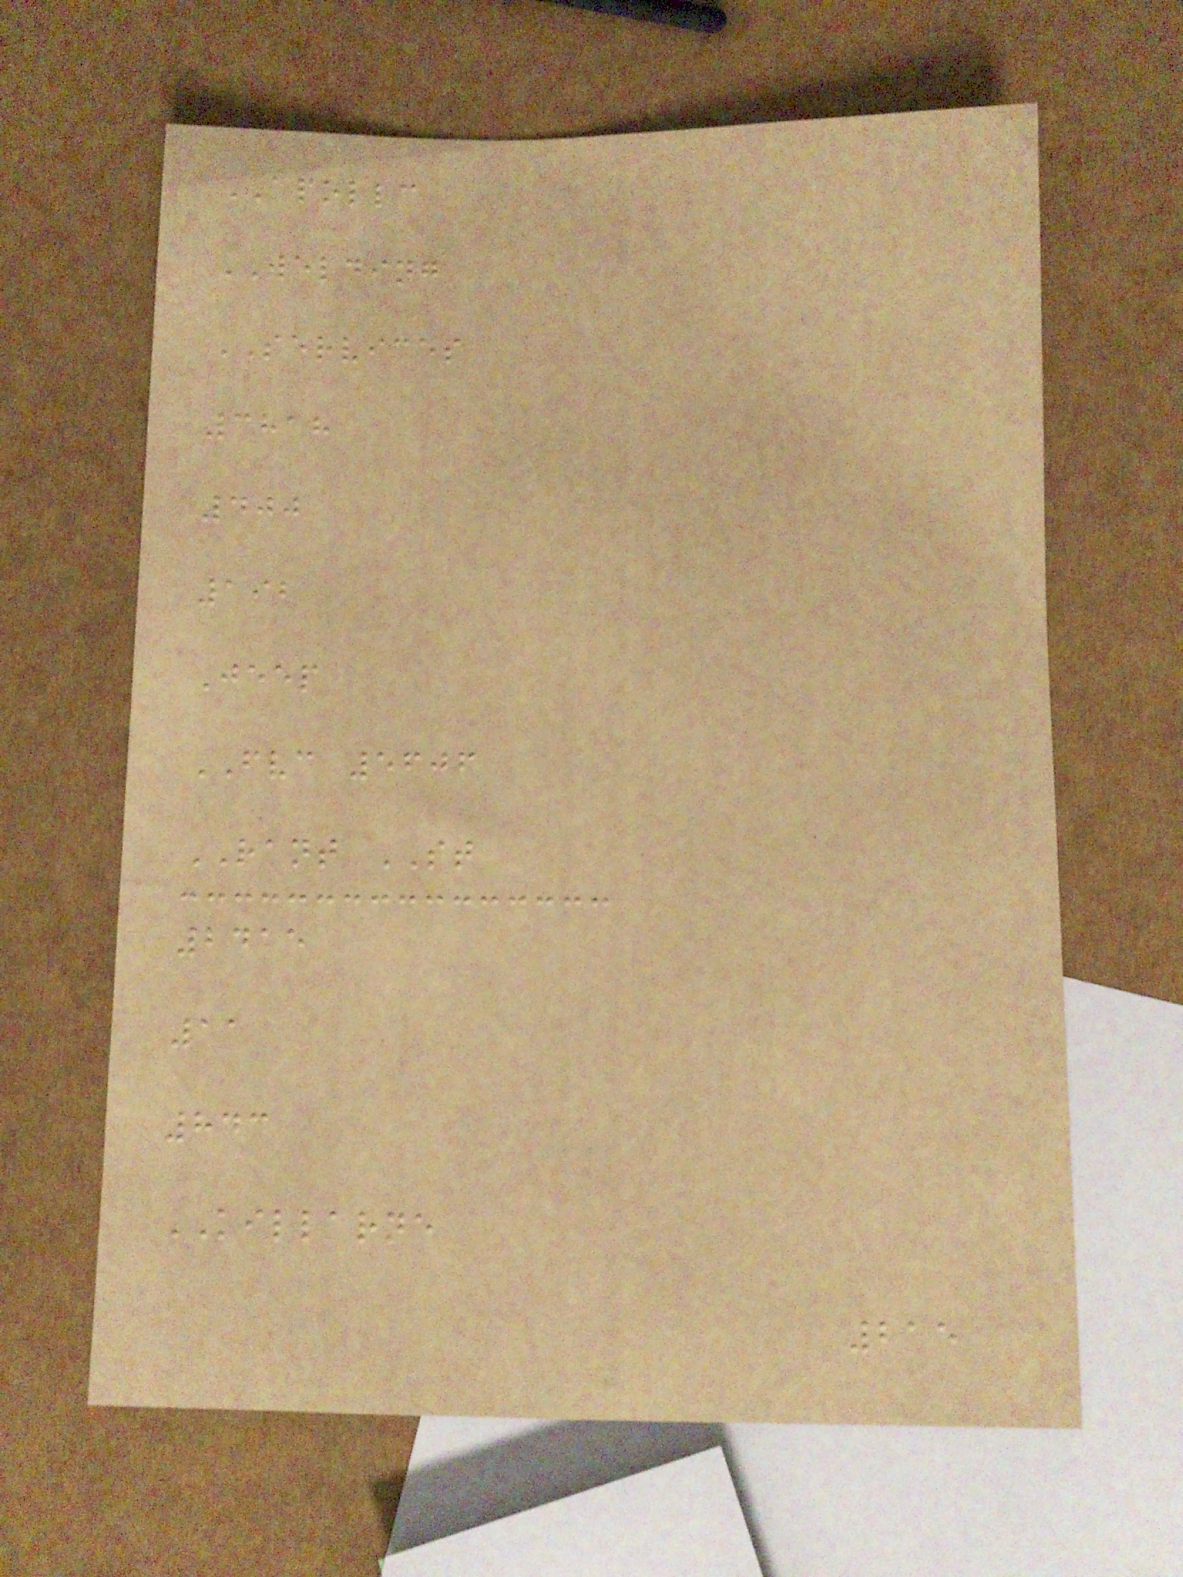APOLLC
WELDING
SERVICES
3818
400
192
Jeep
FVC 5606
RANT ST
2415
11
843
KILLARNE
215
